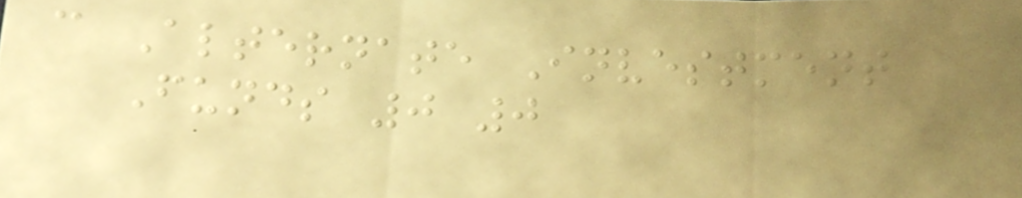c Alternate Investment
Funds 0 0
